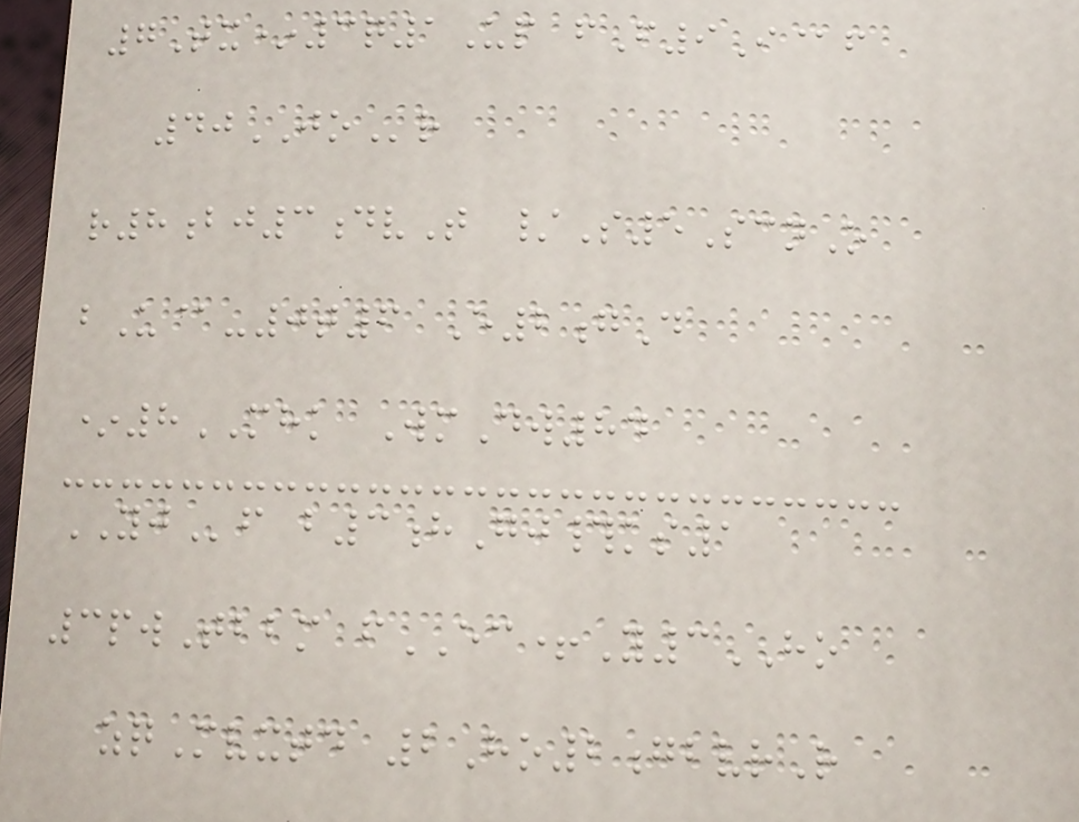7Tx*3q1Up fF9I@f
40JOr
r8bj3dvT /S5ScnO
bU@-0t6 E2gD
*8MHK WmDw84
YJf b3hGj#ks1
3pwTbbm fEC+Y3HO
zqMvxtd 2Ho2gbvrR
